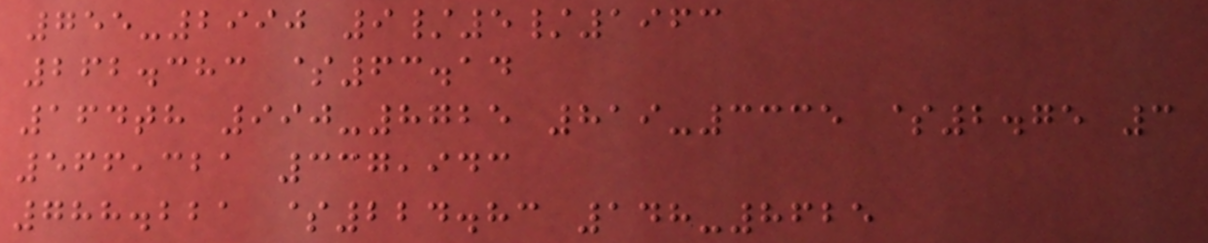755-2990 9/5/1963
262.383 $63.14
164th 990-8725 819-3335 $2.75 3
566,321 337,943
788.221 $224.83 148-8625
